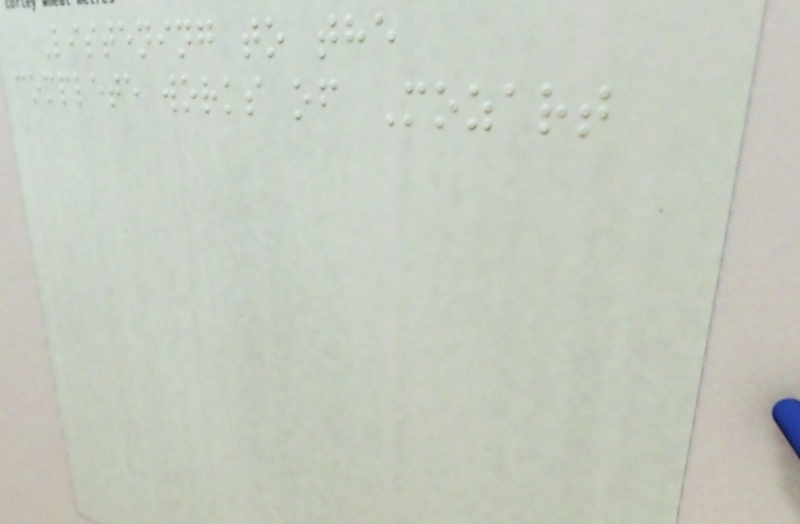Listening to the
complete works of Mozart
